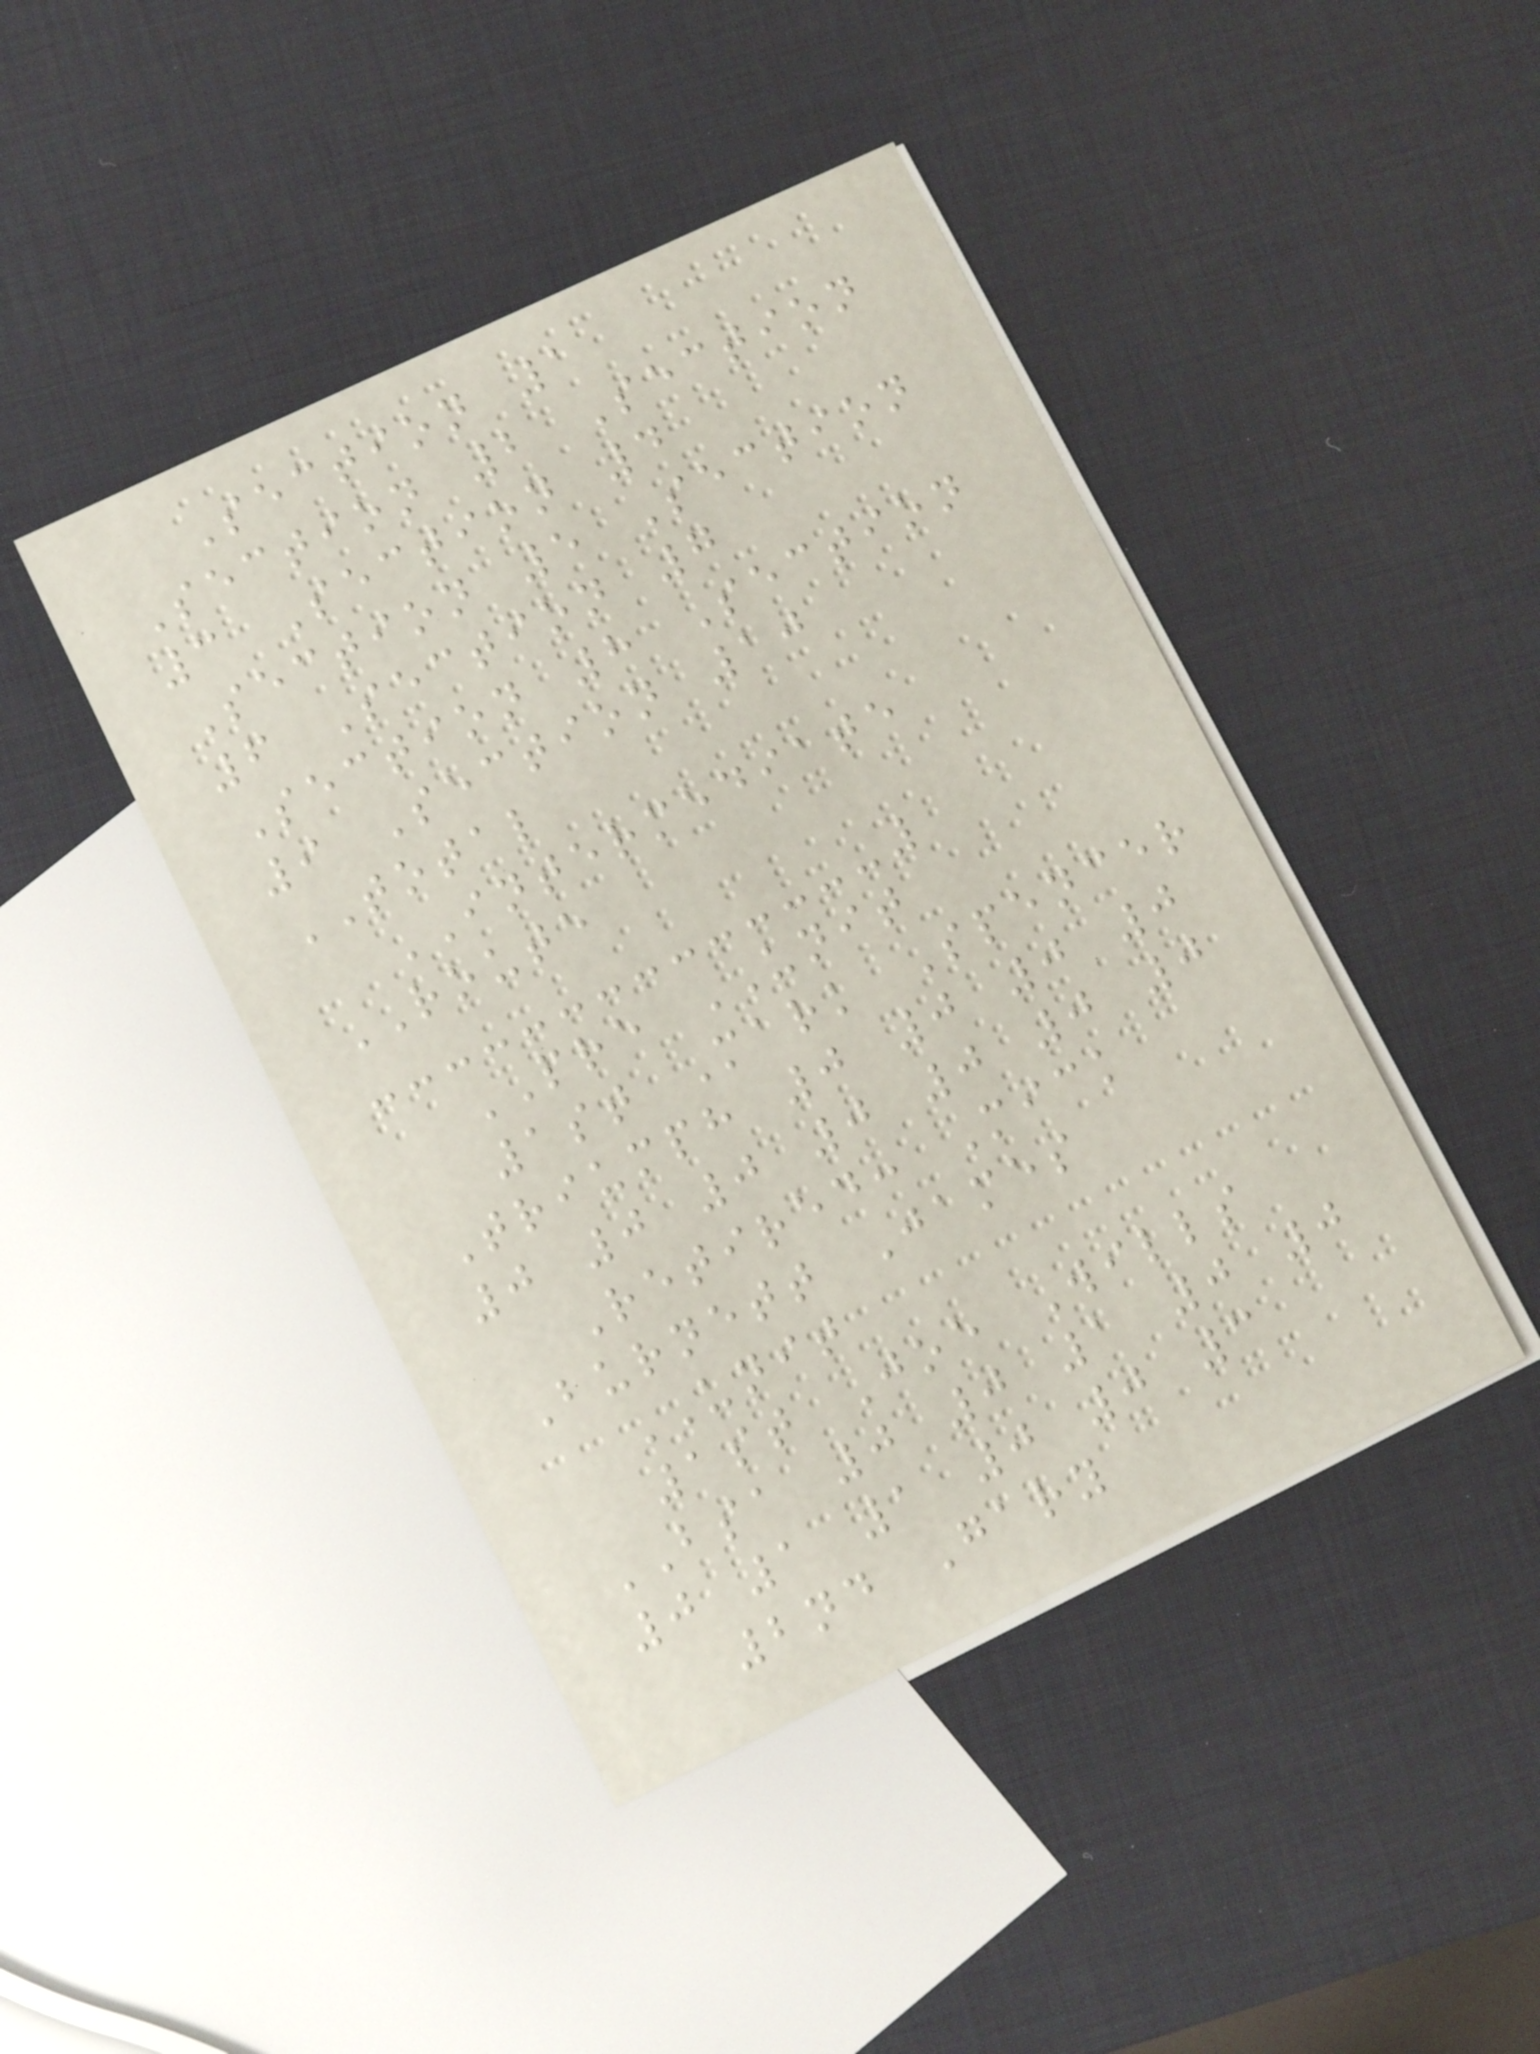Section 1
Section 2 Section
3 Section 4
Section 5 Section
6 Section 7
Section 8 Section
9 Section 10
TOTAL
INTERMEDIATE
ROUTE
PRE UNIT
1st Mark Spencer
Triumph 0 0 0 0
0 0 0 0 0 0 0
Retired: Mick
Burnett James
UNIT
1st Joe Wills
BSA 0 0 1 0 0
0 1 1 0 0 3
2nd Gary
